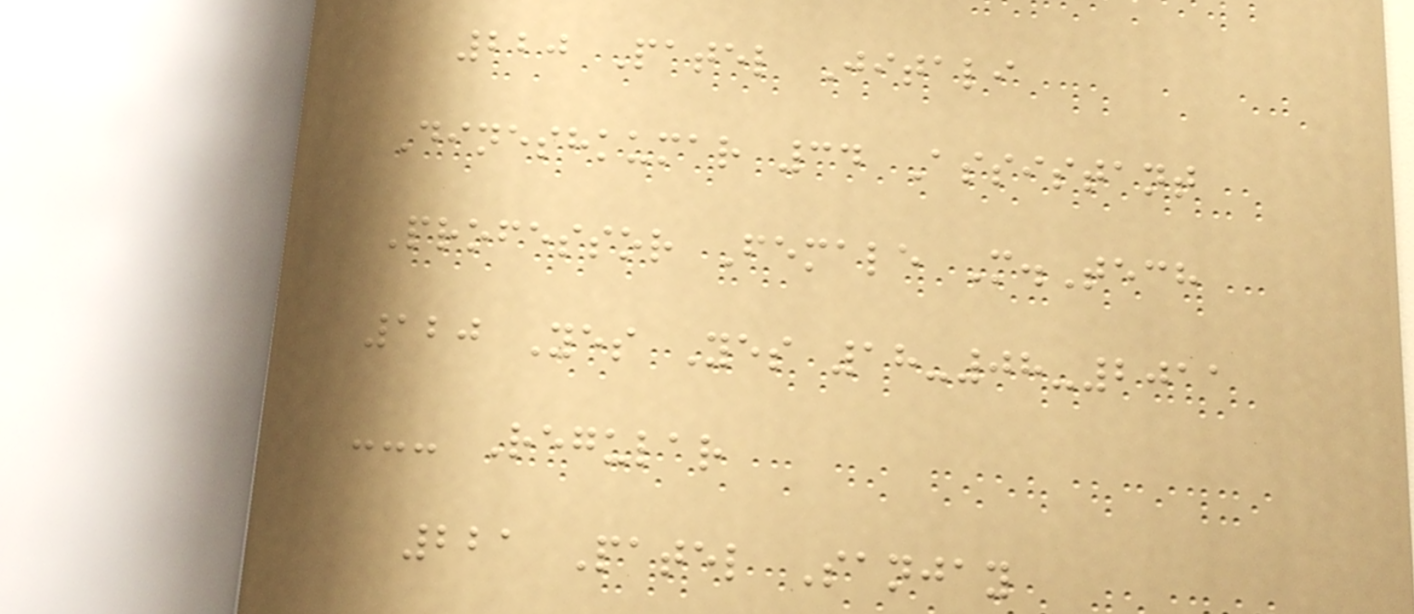220 Patel Jitali
Dineshkumar 34 Assistant
Professor Female M.Tech
120 Yes Yes 18-08-2011
--- Regular
221 Patel Sanjay
